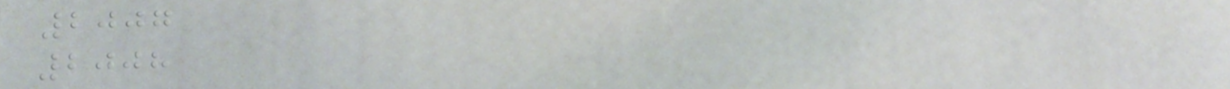2007
2008
